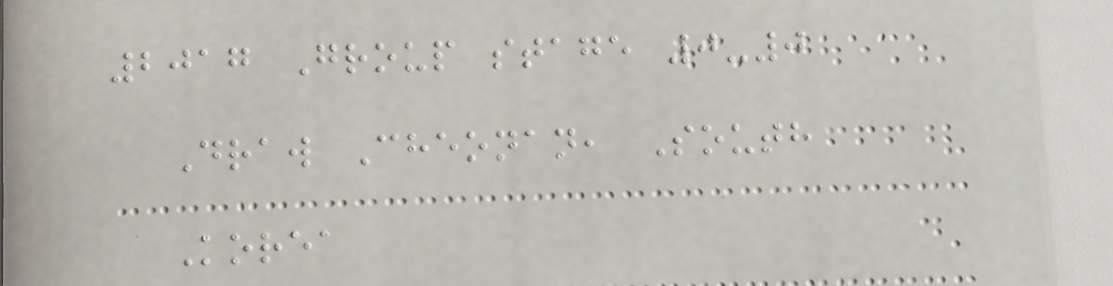2017 Group stage 0-0
Draw Cheonan, South
Korea
